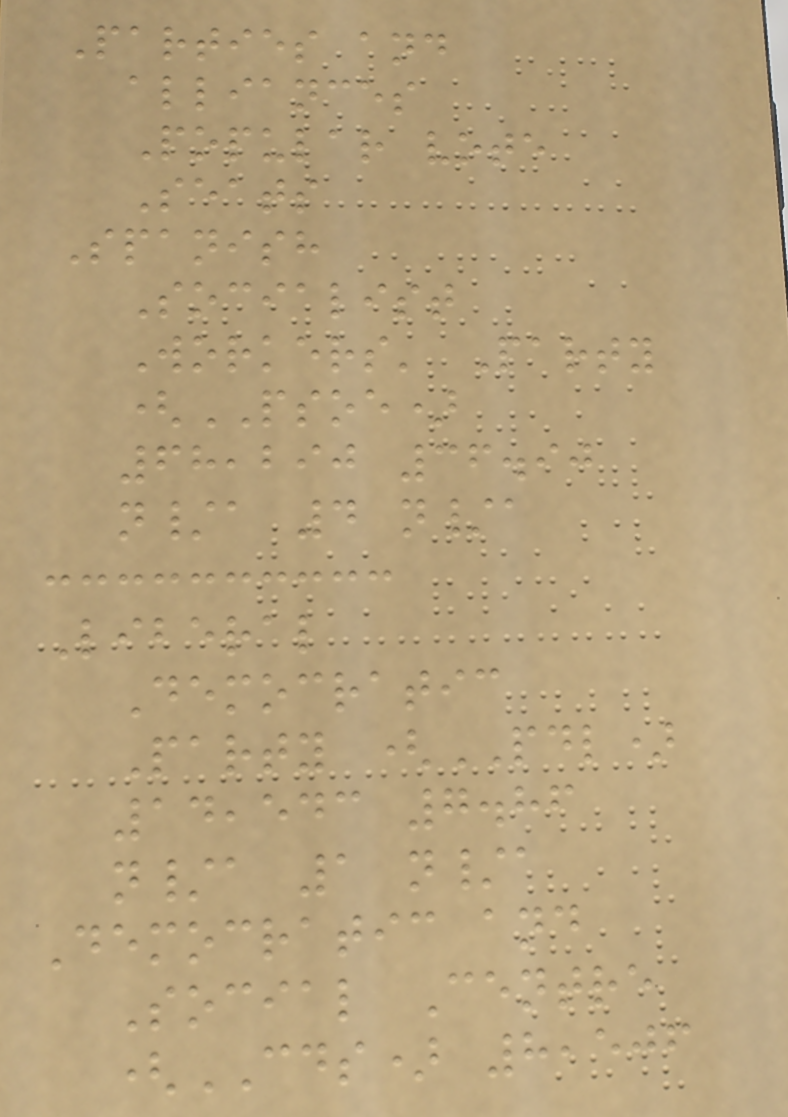Parties and
alliances
Popular vote
Seats
Spanish
Socialist
Workers' Party
(PSOE)
68,290 36.90
n/a 4 n/a
Liberal
Democratic
Party (PDL)
14,543 7.86
n/a 1 n/a
Democratic and
Social Centre
(CDS) 8,506
